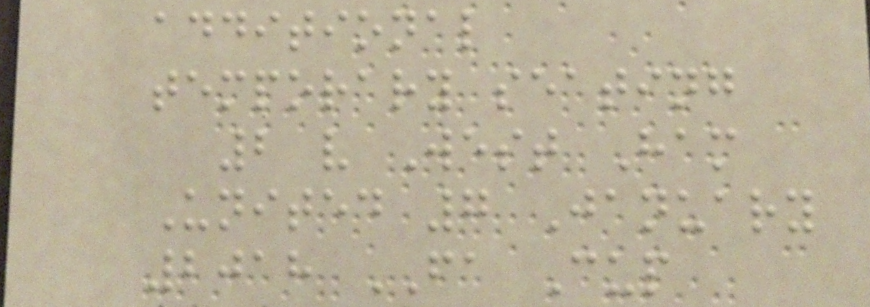additional
temporary seating
2 v West Ham
United 7 January
2018 FA Cup
